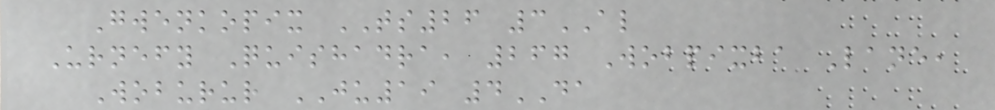Gwenkopix TS26 3AL
Urnefy Quishadra, 267 Wobpixba Lane,
Woburur JU19 4DA
